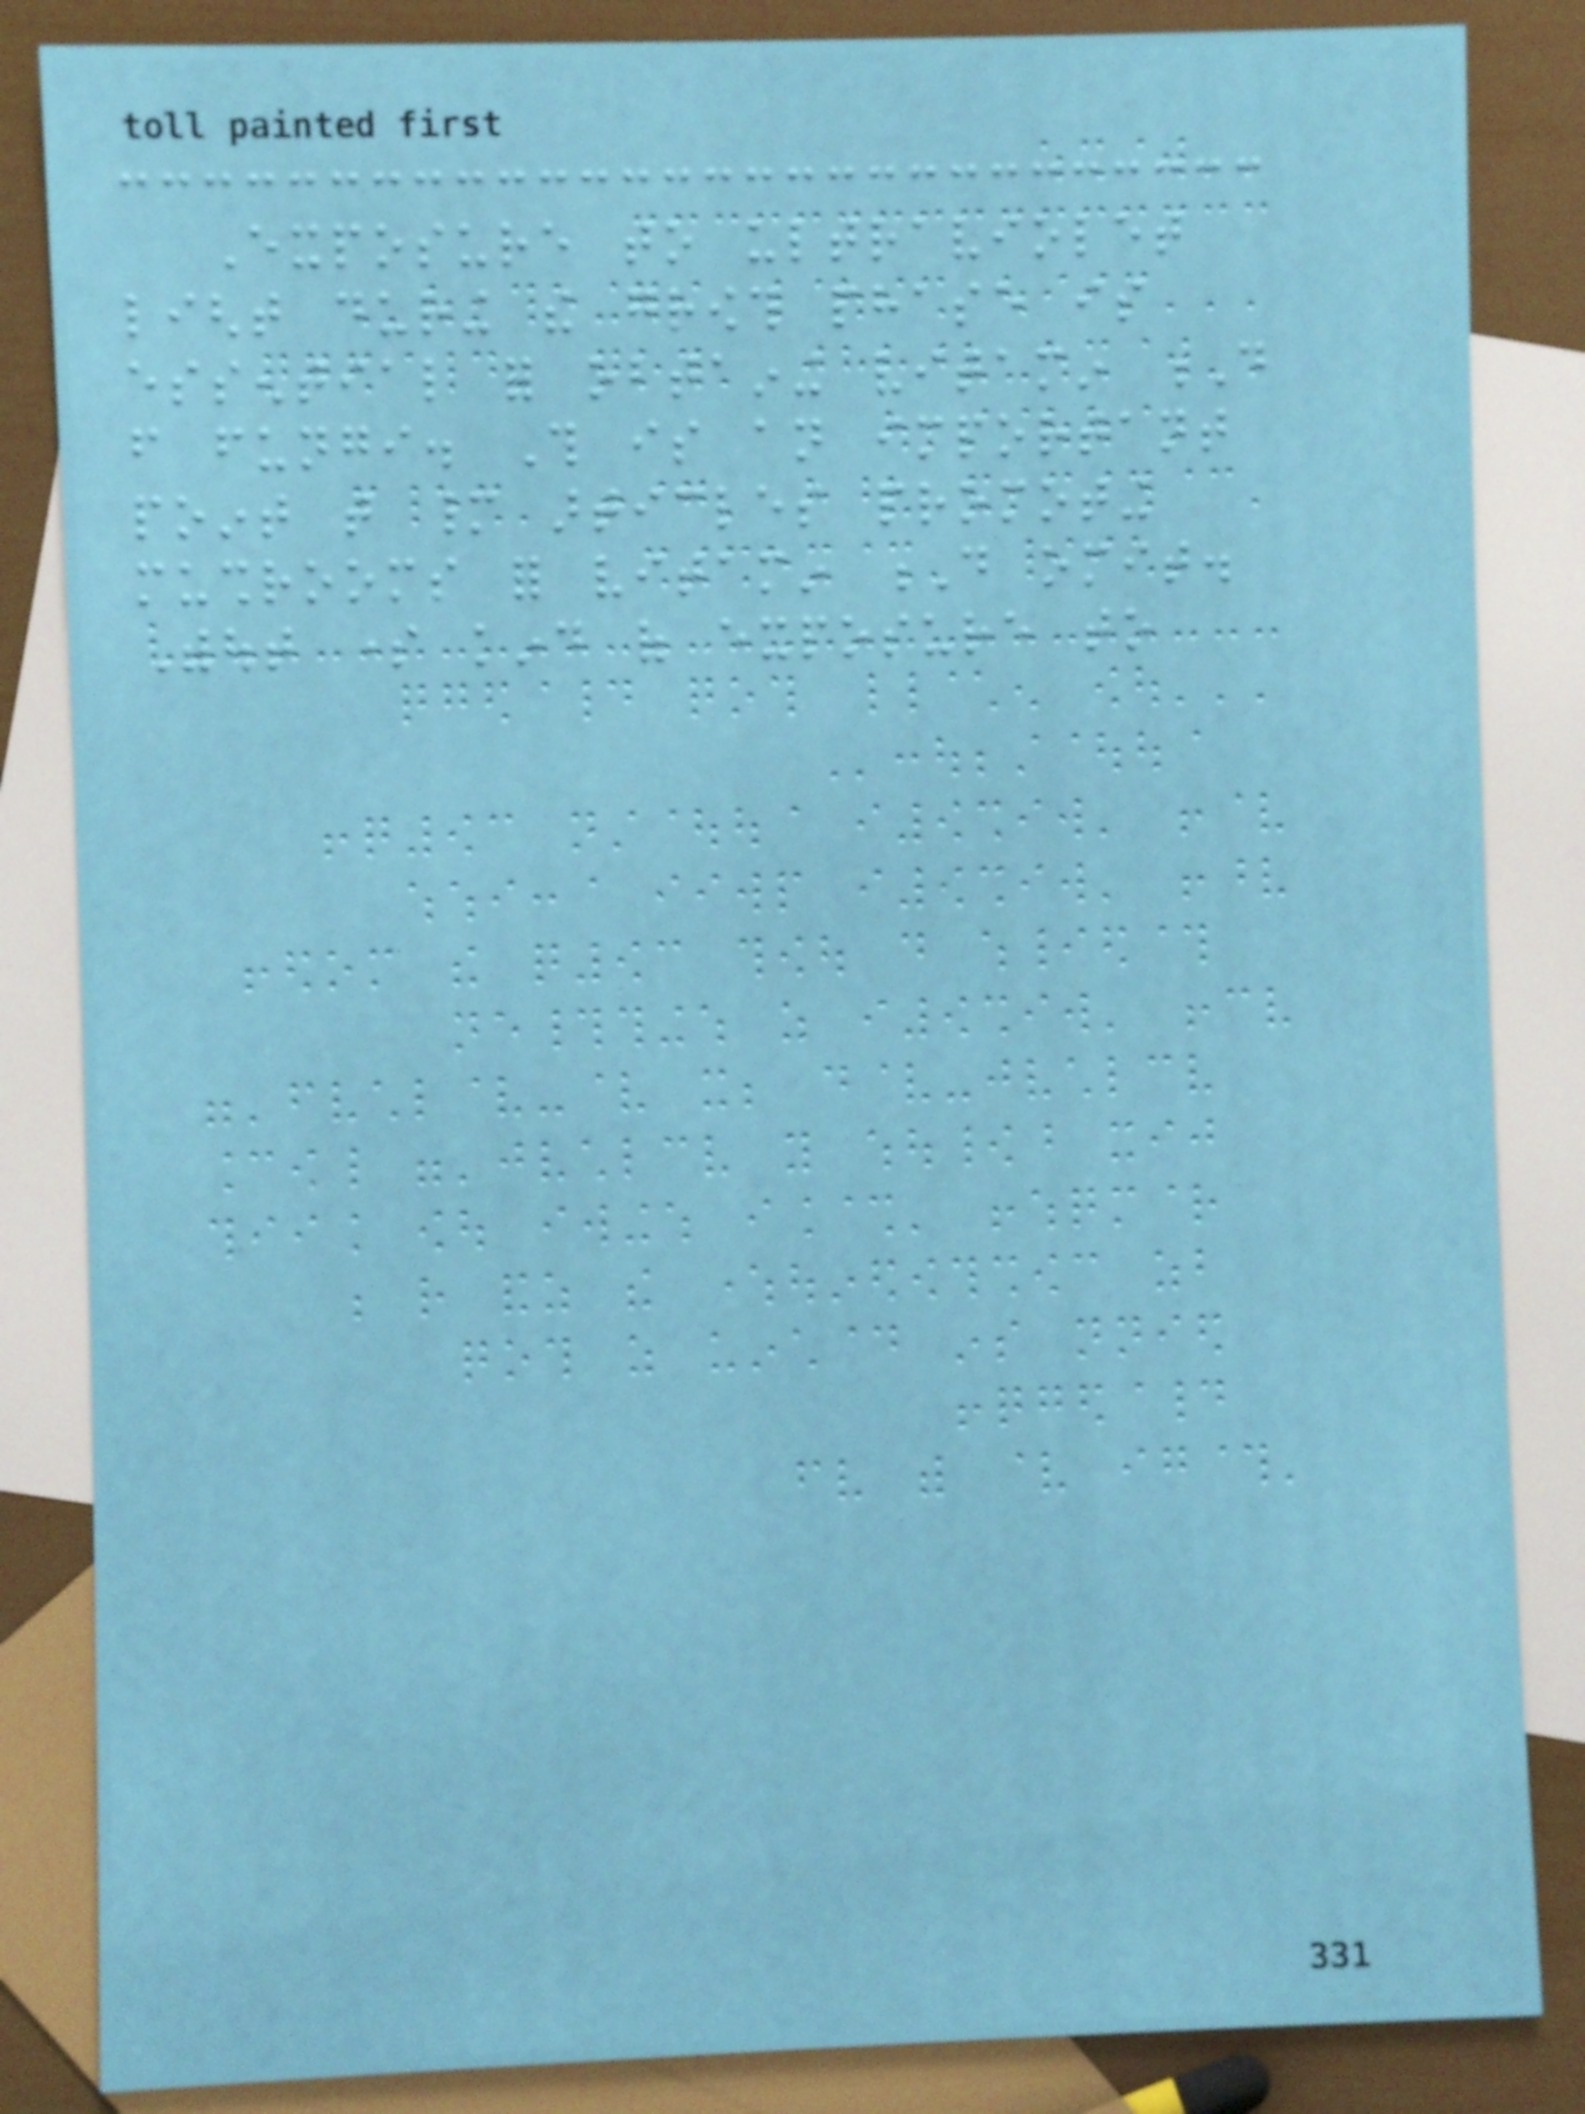Exposure to ultraviolet
light during the growth phase is
essential for obtaining vitamin D
from fungi. This is an important
point that many articles promoting
mushrooms for vitamin D omit.
Without some kind of exposure to
